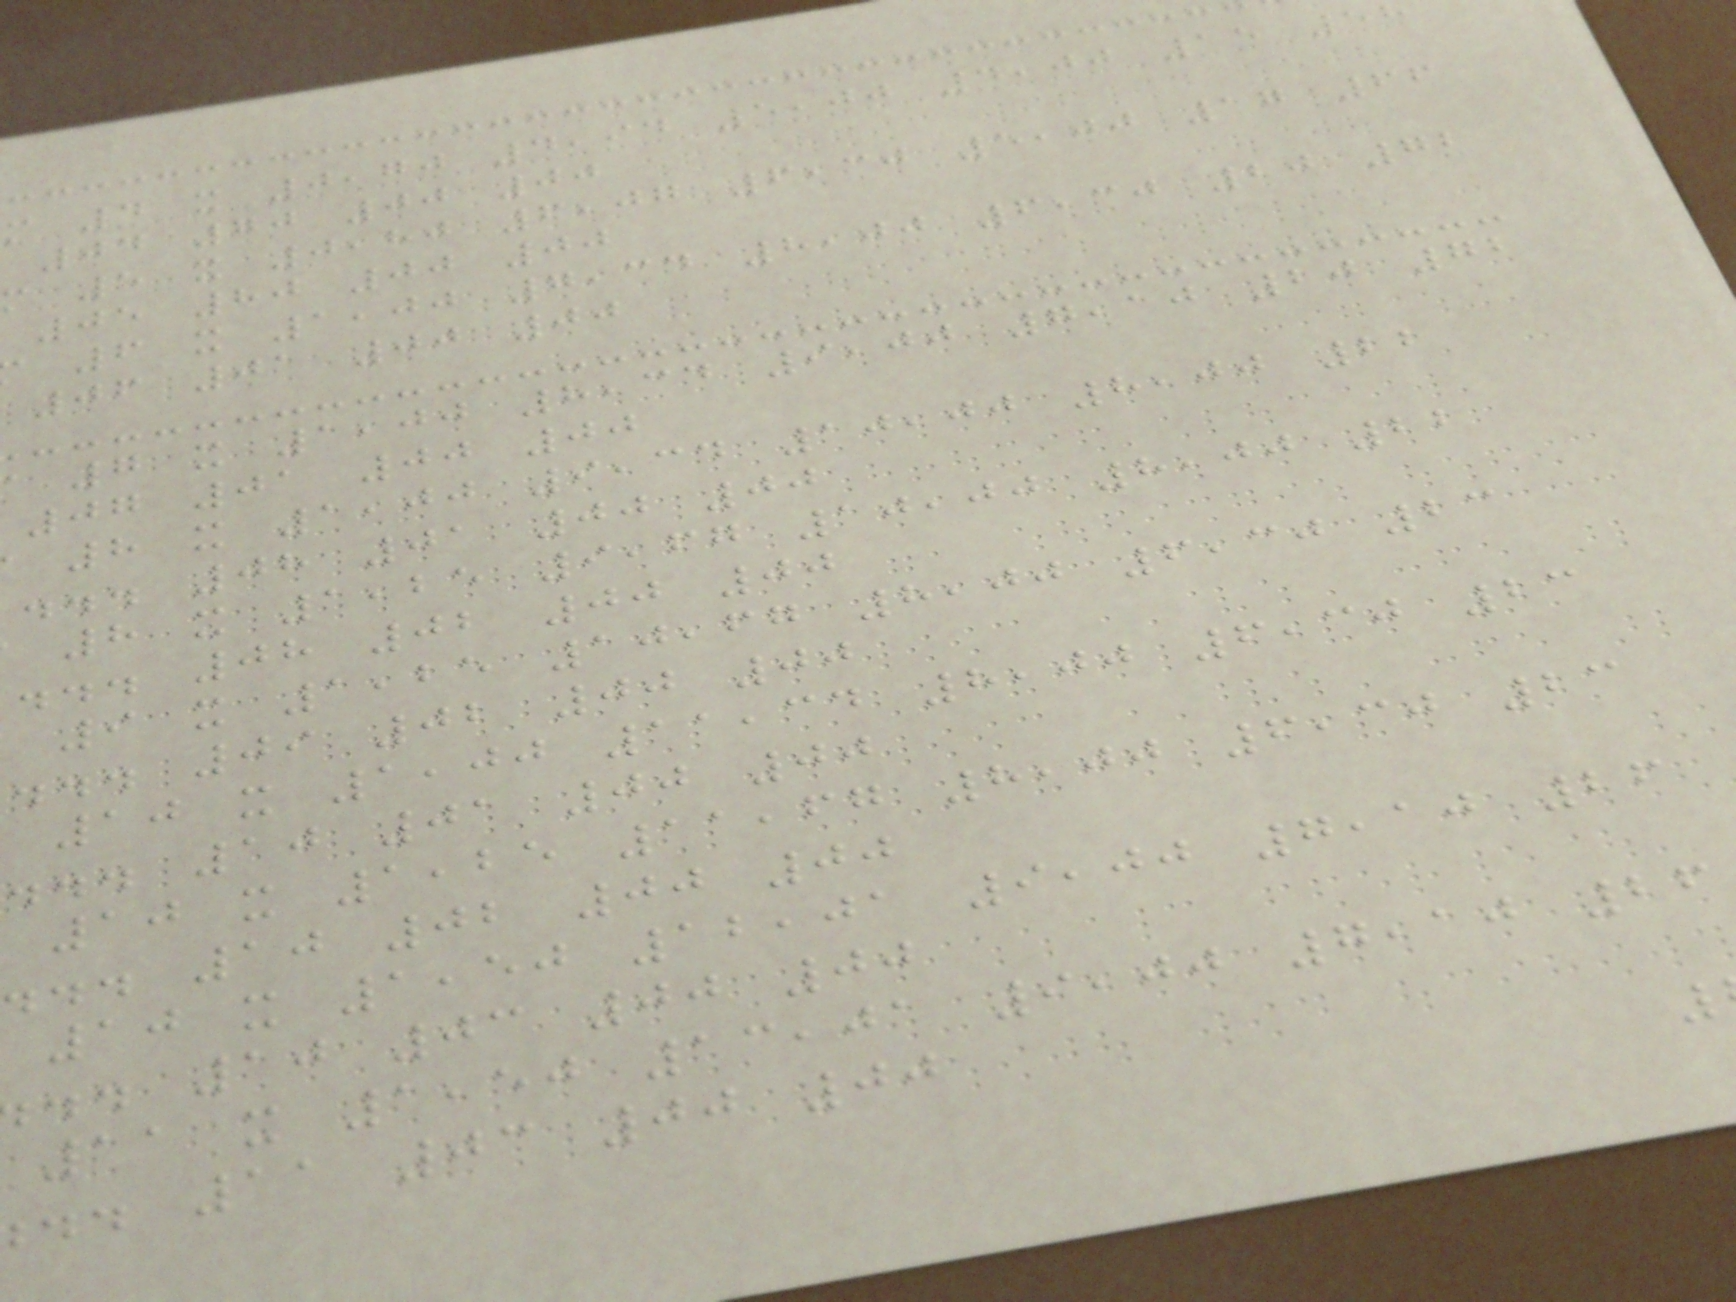m 4 x 0,70 4,94 5,00 4,00 15 5
04 70 00 00
m 5 x 0,80 6,07 6,30 5,00 17 66
05 80 00 00
6 x 1,00 7,34 8,00 6,30 20 72
06 01 00 00
7 x 1,00 8,34 9,00 7,10 20 72
07 01 00 00
8 x 1,00 9,34 10,00 8,00 22
... 08 01 00 00
8 x 1,25 9,67 10,00 8,00 22
... 08 02 00 00
9 x 1,25 10,67 8,00 6,30 23
... 09 02 00 00
10 x 1,00 11,34 8,00 6,30 23
... 10 01 00 00
10 x 1,25 11,67 8,00 6,30 23
... 10 02 00 00
10 x 1,50 12,01 9,00 7,10 26
.. 10 03 00 00
11 x 1,50 13,01 9,00 7,10 26
.. 11 03 00 00
